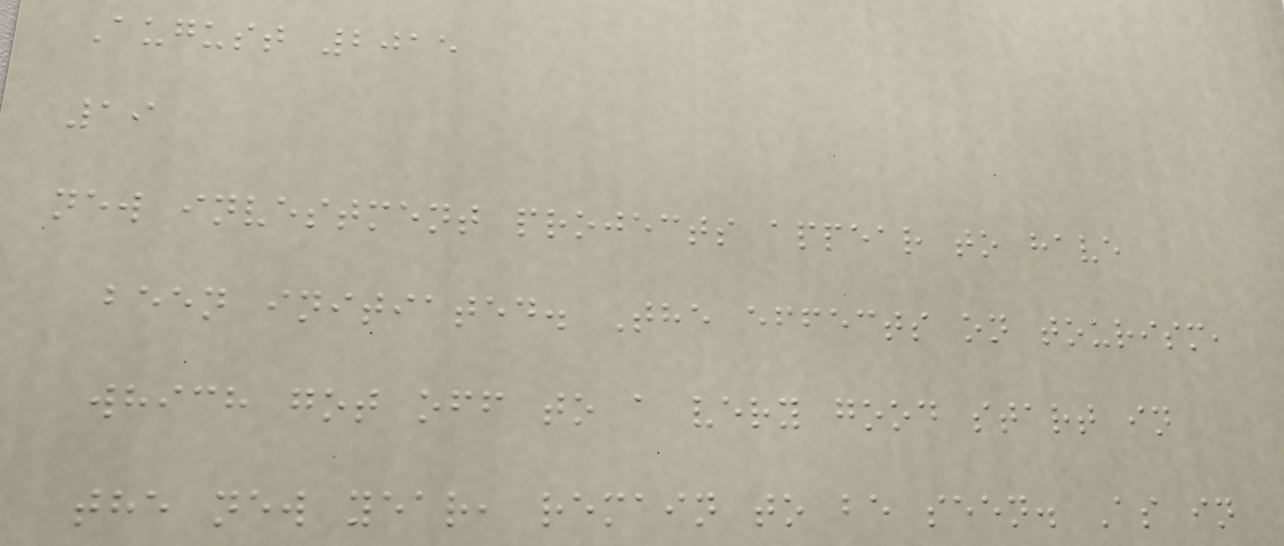August 2015
19
new investment projects appear to have
been initiated. The effects on tourism,
which got off to a very good start in
the new year, remain to be seen. As in
